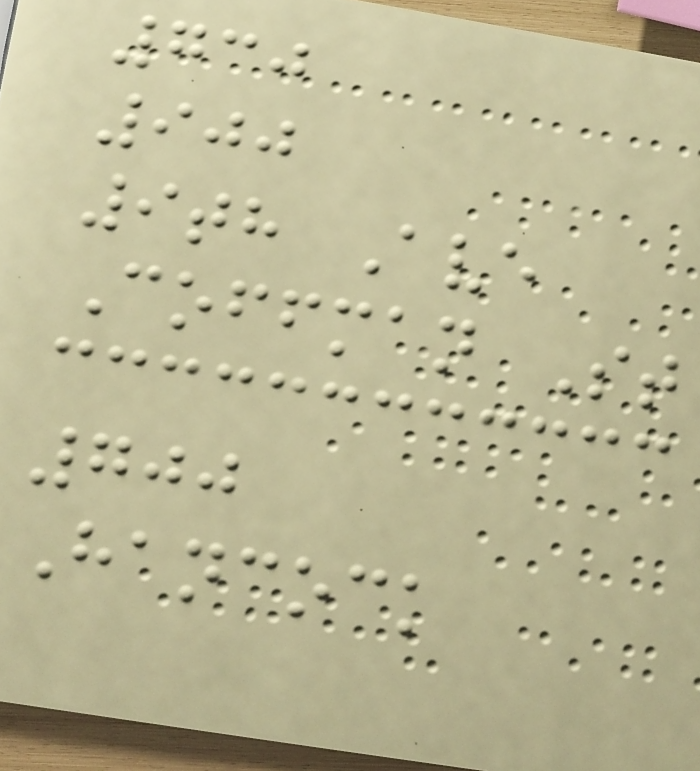730
900
9th Ave
Coffman St
700
Hancock
